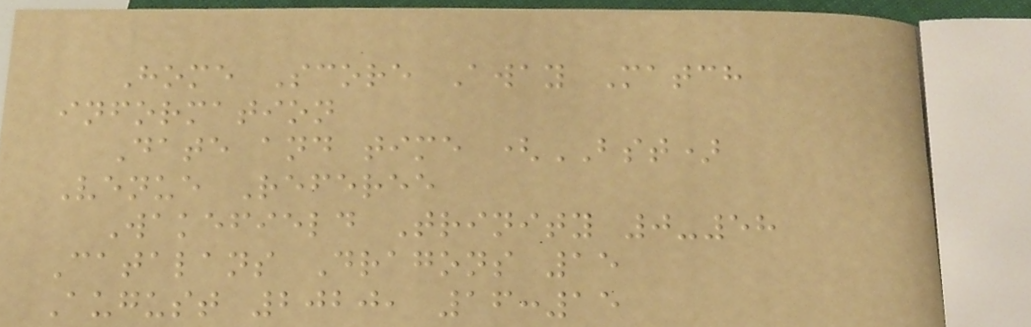Home Score Away Match
information
Date and time (BST)
Venue Referee
Wakefield Trinity 0-58
Catalans Dragons 15
August 2020, 16:15
